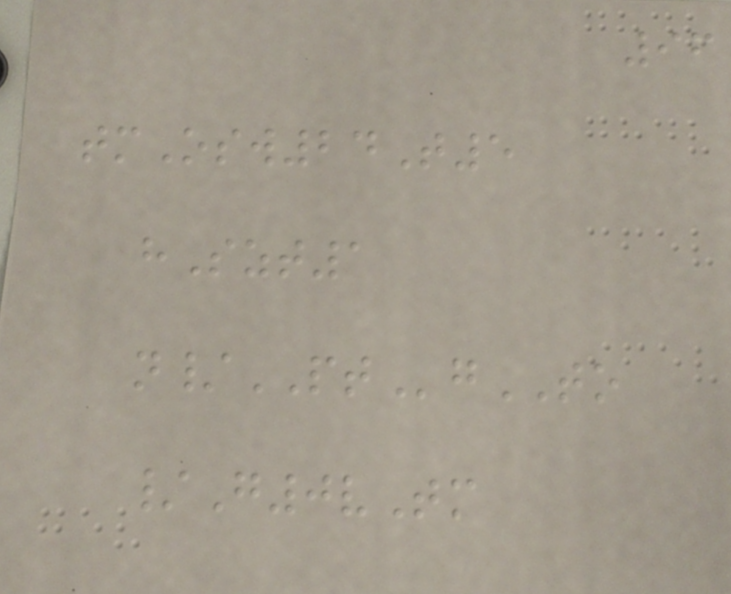96
tmOsw24T5
hSzt1
n/PTgTO
/G0vTm
